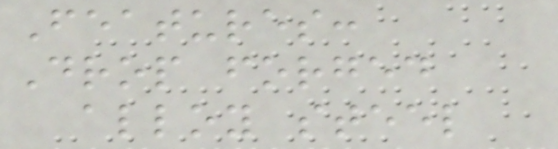Features:
Drop forged
alloy steel
